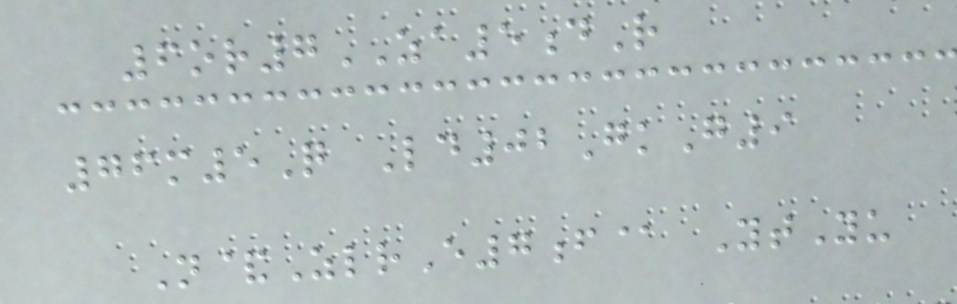6or7ZA5dR
76m5Q Ld02GkG9
N&ZlrE7f@ YtYu
